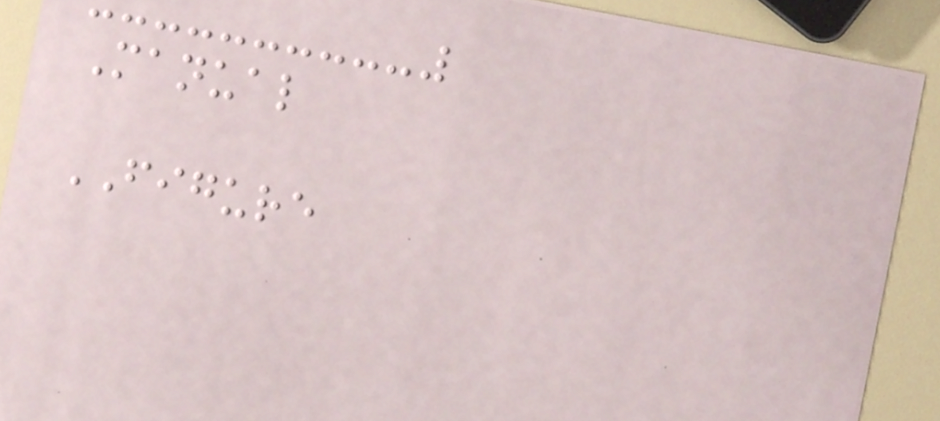Manual
FIGURE
